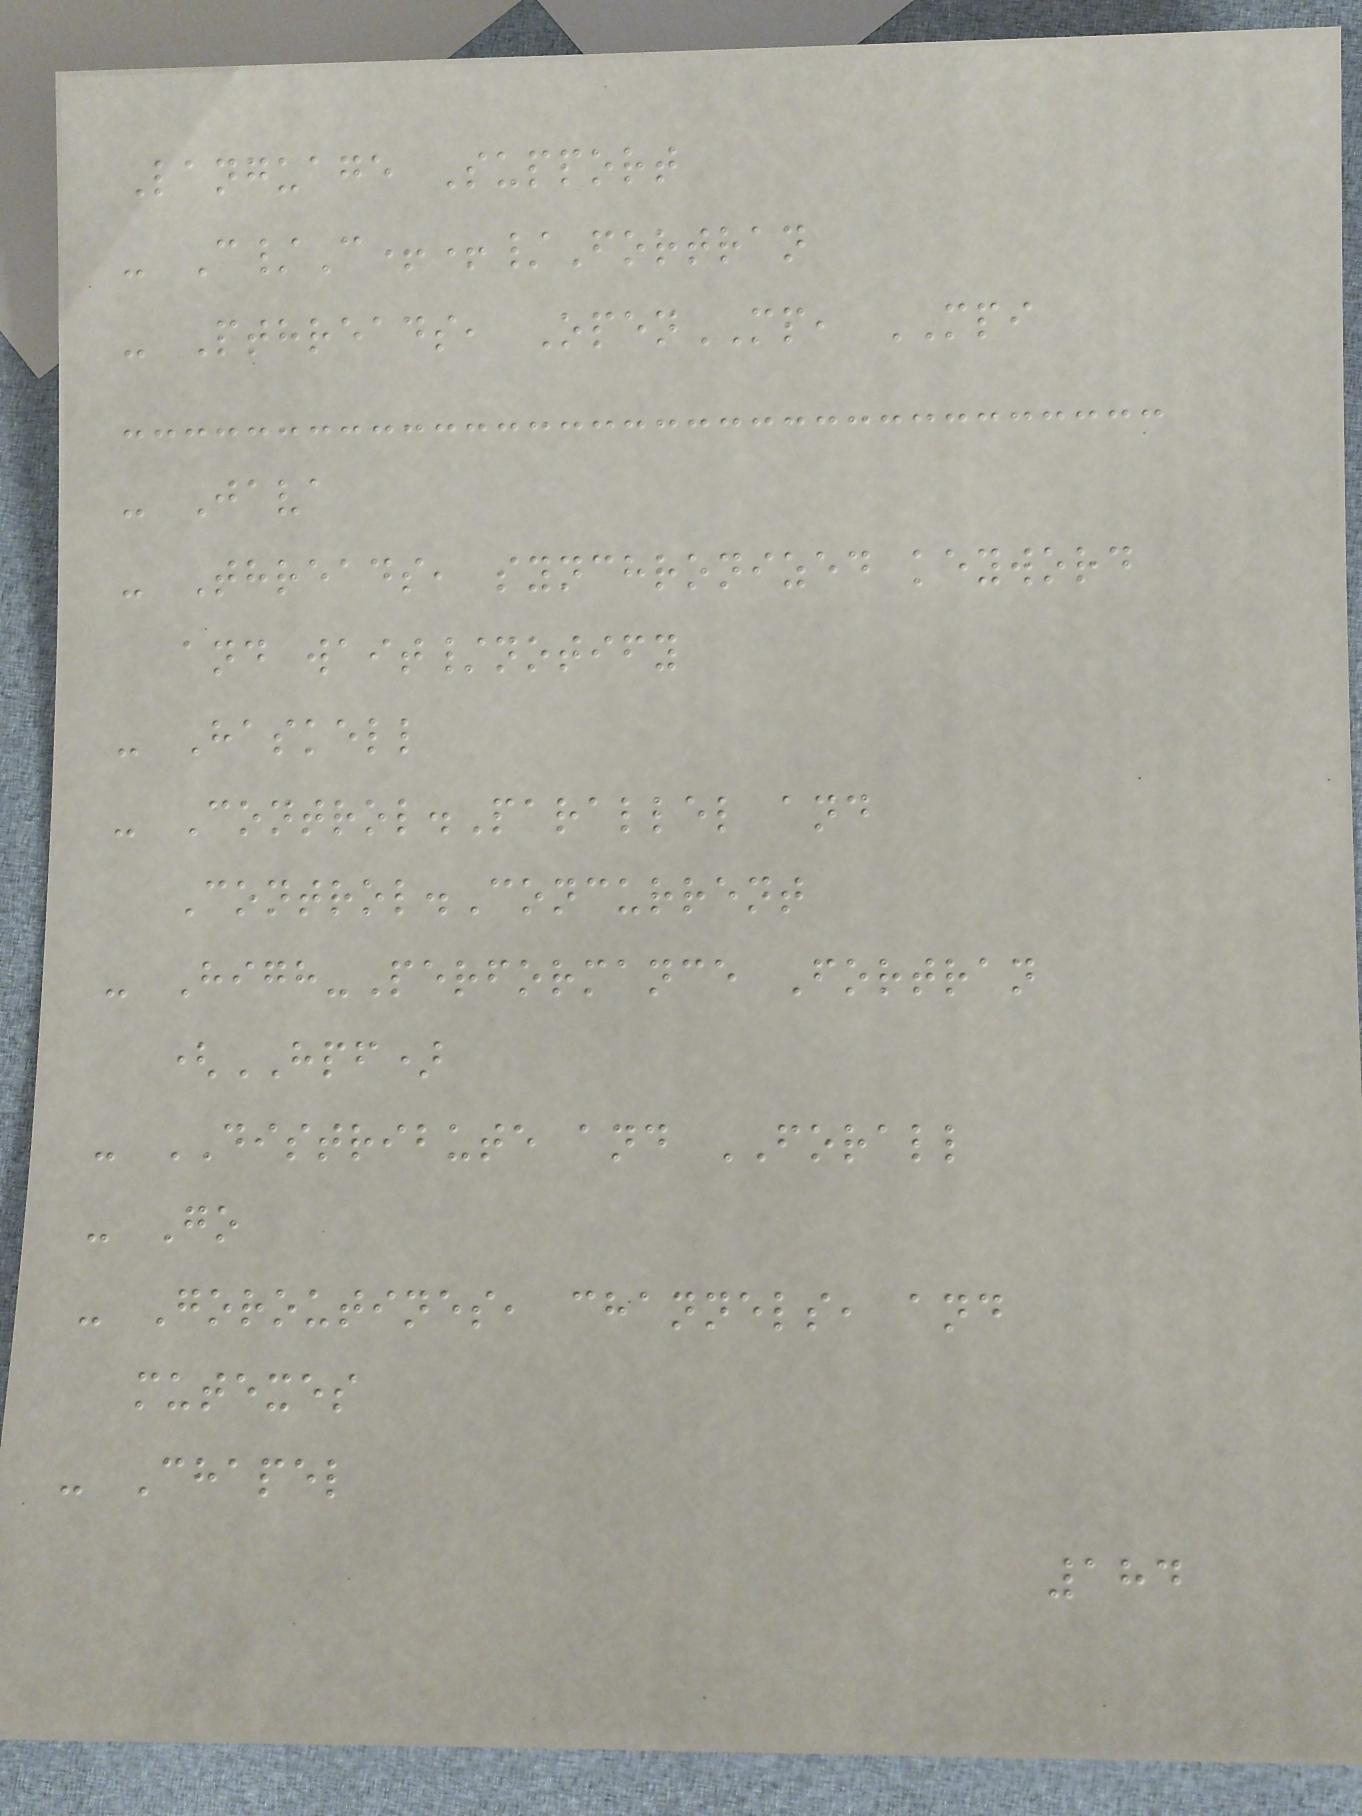Language Support
- C/C++/Fortran
- Pthreads, OpenMP, MPI
- Java
- Threads, synchronized keyword
and wait/notify
- Haskell
- Control.Parallel and
Control.Concurrent
- High-Performance Fortran
(HPF)
- DISTRIBUTE and FORALL
- Go
- Goroutines, channels, and
mutexes
- Chapel
184
